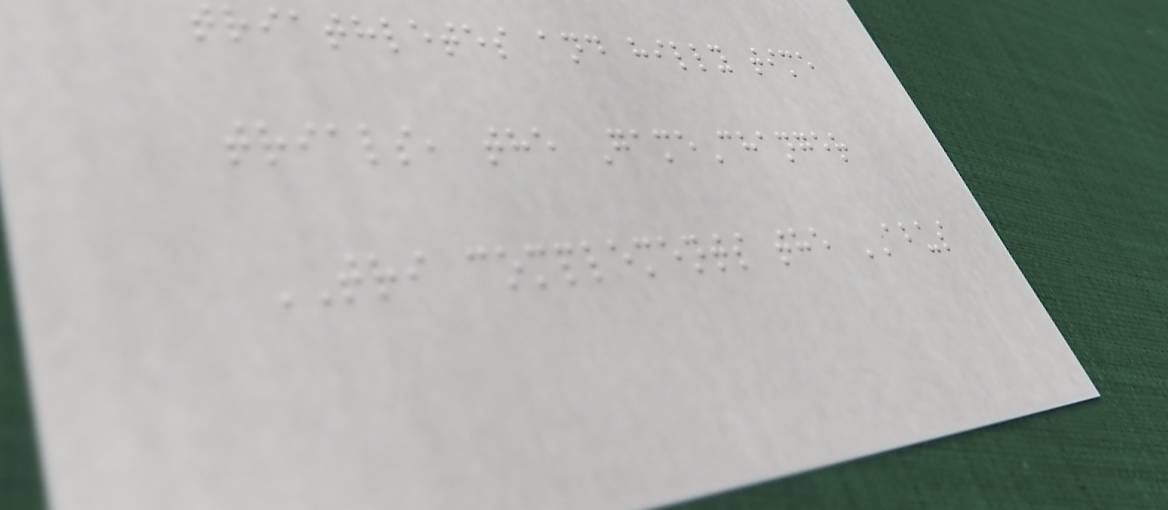triathletes and hilly time
trials, the GameChanger
TRI complements the ABUS
